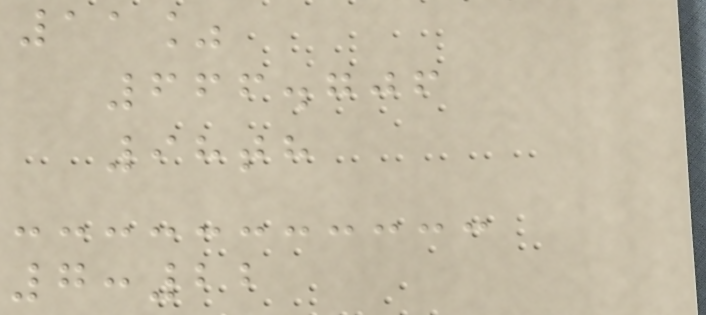11%
666.706
98th
7:22
